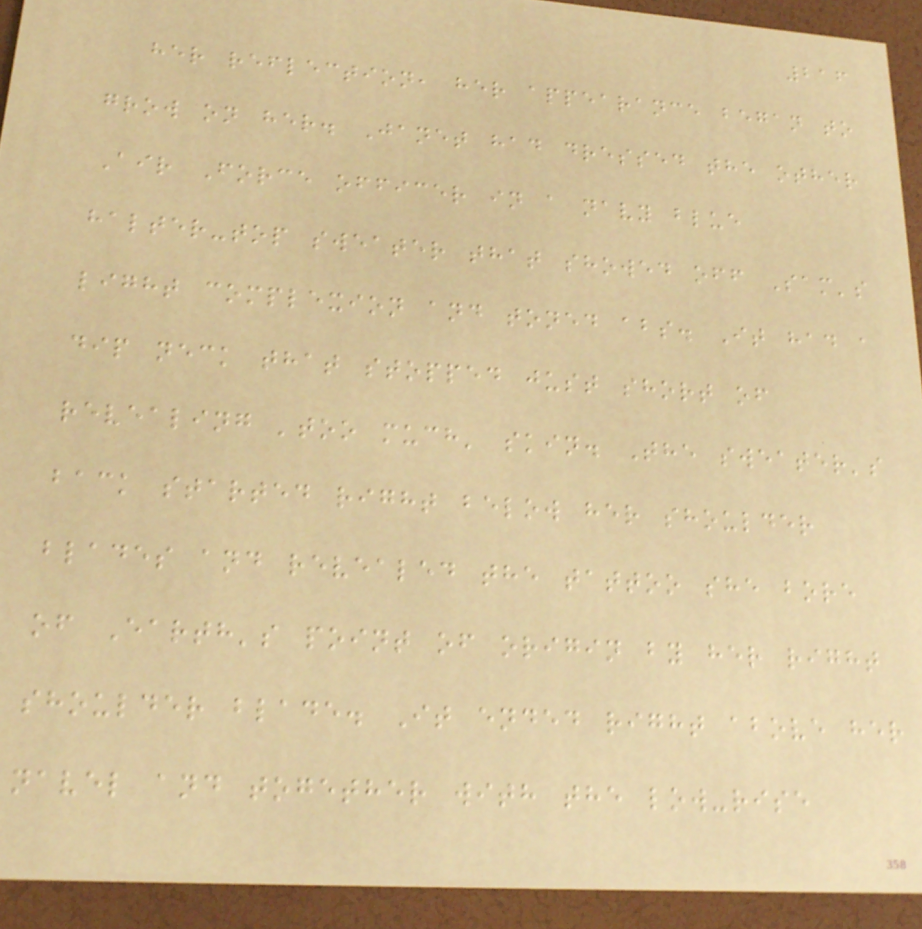216
her reflection, her appearance began to
grow on her. Janet had dressed the other
Air Force officer in a navy blue
halter-top sweater that showed off Sam's
light complexion and toned abs. It had a
dip neck that stopped just short of
revealing 'too much' skin. The sweater's
back started right below her shoulder
blades and revealed the tattoo she bore
of Earth's point of origin by her right
shoulder blade. It ended right above her
navel and together with the low-rise
